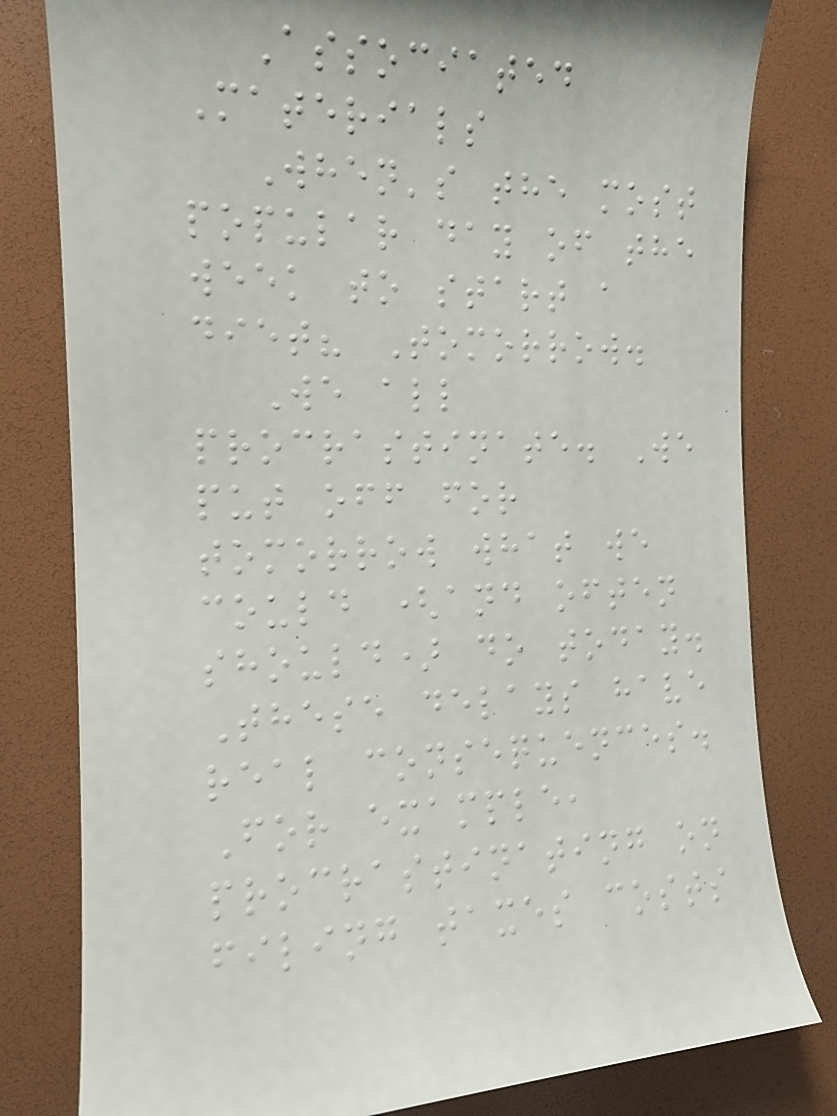Associated
Materials
When's the most
popular day of the
week to start a
diet? Tomorrow.
We all
procrastinate. We
put off for
tomorrow what we
could (and often
should) do today.
These delays have
real consequences.
For example,
procrastinating on
filing taxes costs
